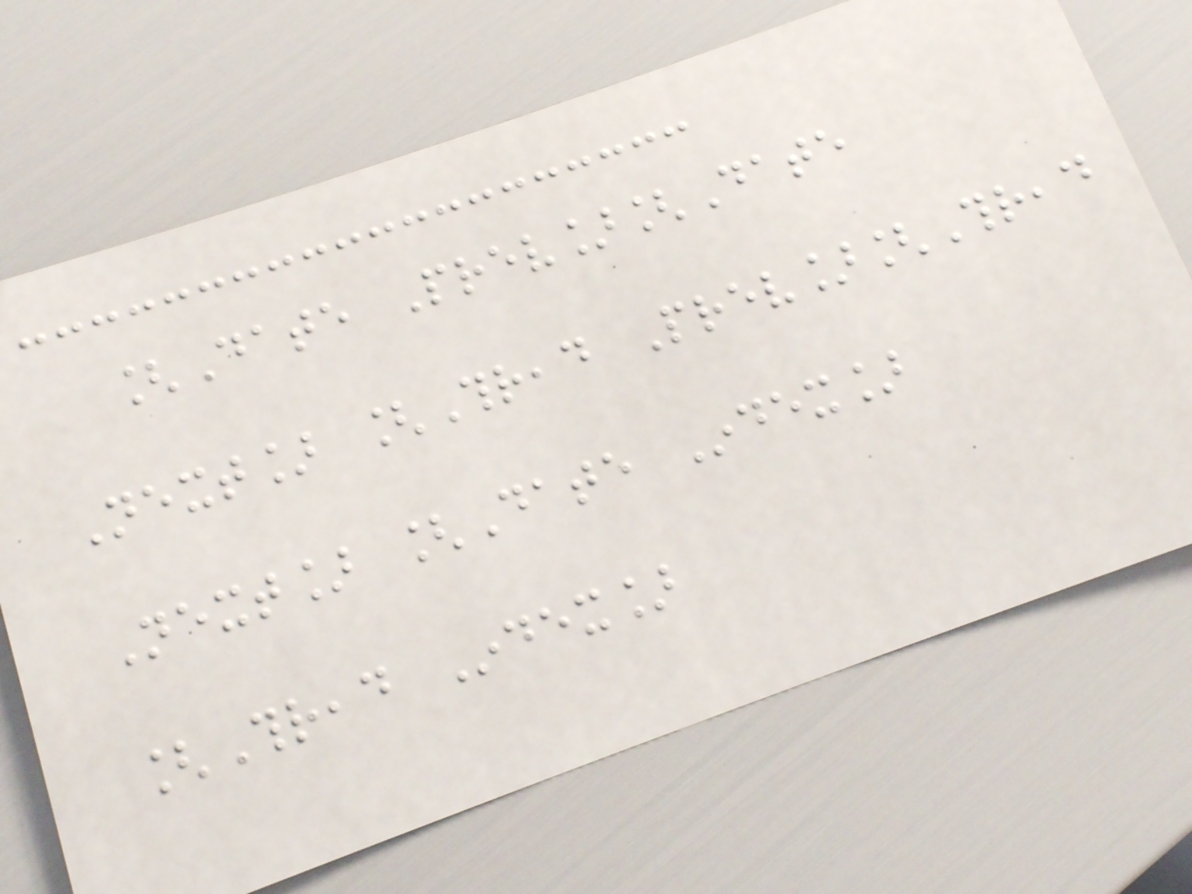[Date Prev][Date
Next] [Thread Prev][Thread
Next] [Date Index]
[Thread Index]
